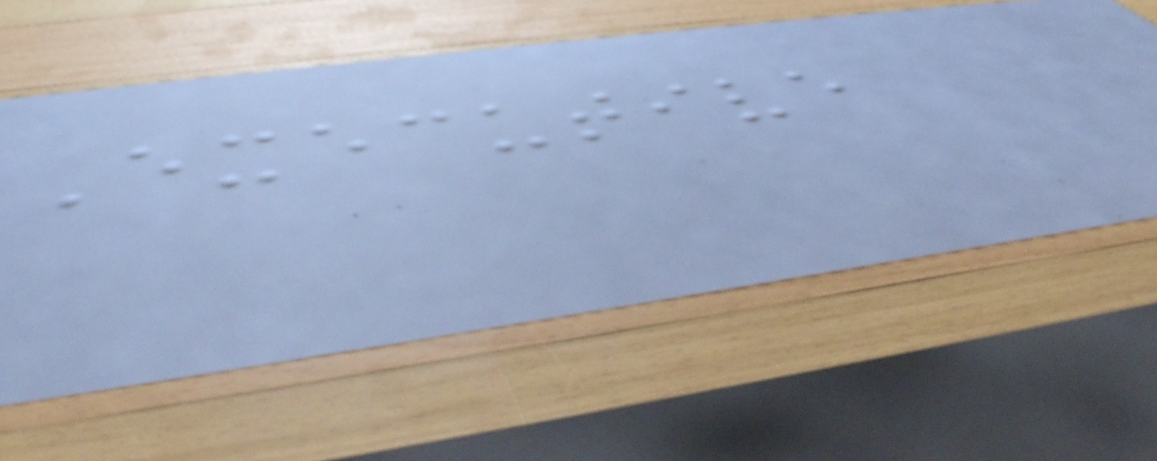Executive
